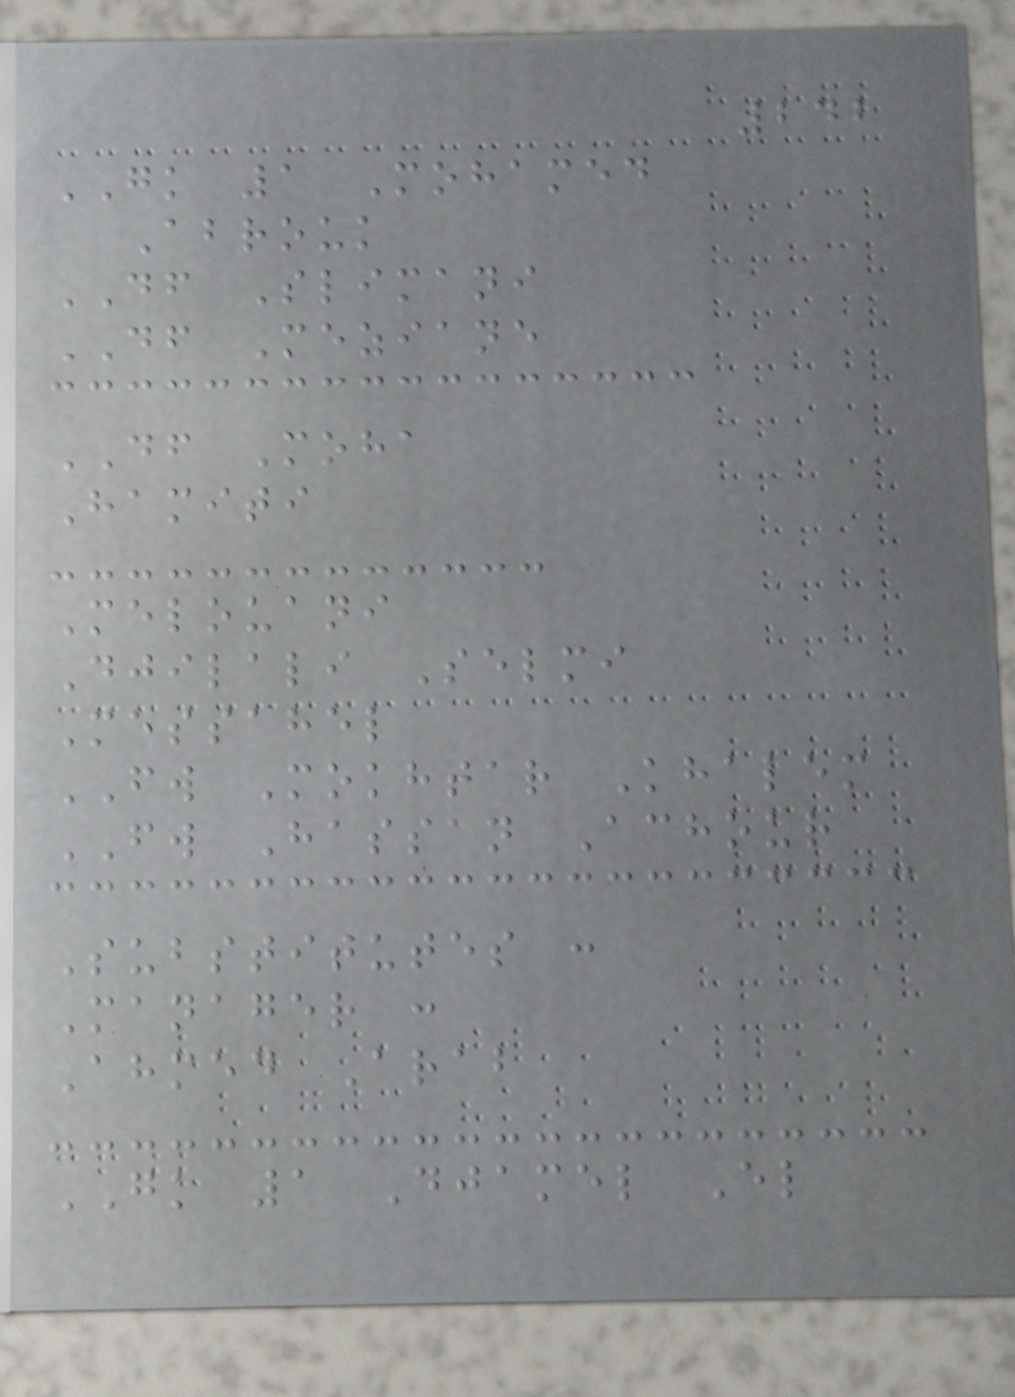242
GK 1 Mohamed
Abrouk
DF Slimani
DF Meziane
DF Moha
Hamiti
Melouani
Djilali Selmi
Messahel
FW Mokhtar Khalem
FW Hassan Achour
Substitutes :
Manager :
Ahmed Arab
GK 1 Djamel El
